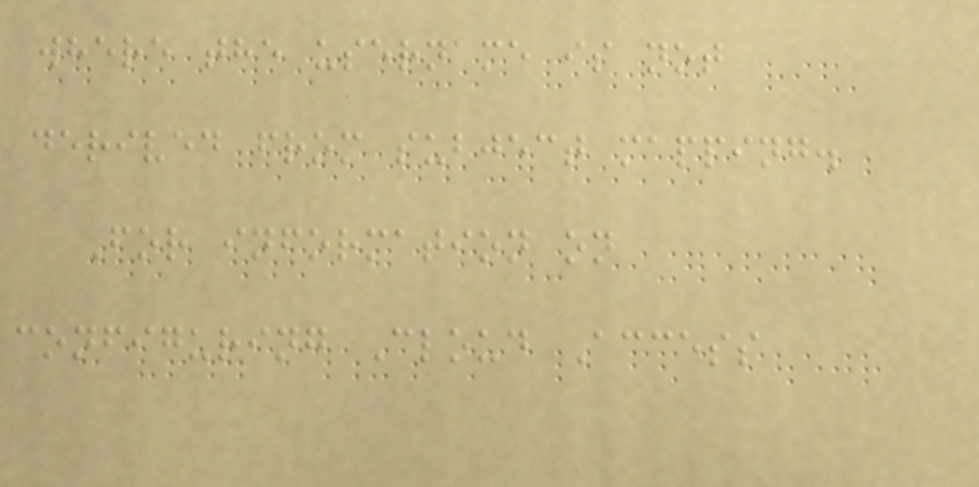where the username is not
derived from subject mapping.
For information on
configuring Cloud Access
